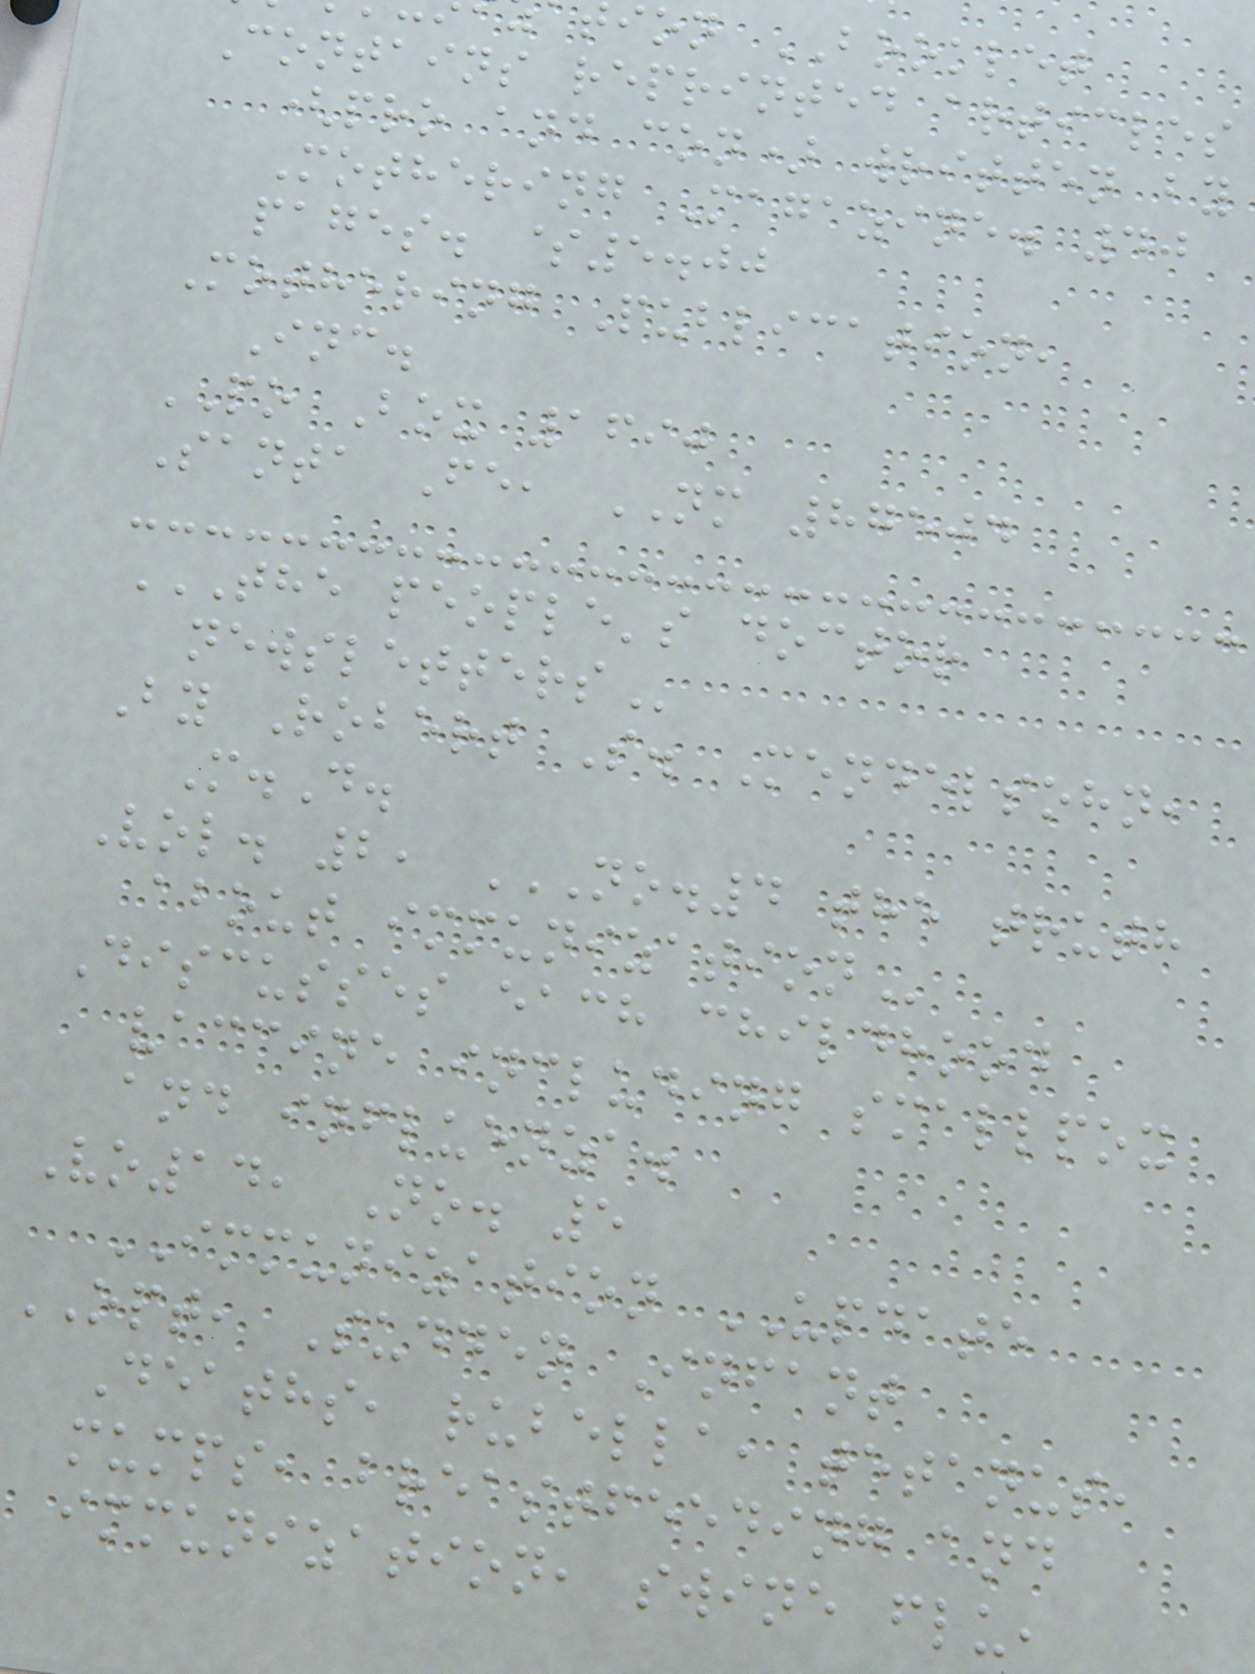ion BOOKLET
Contains reprinted articles
(pro and con) written by
Mothering Magazine. 40
pages. $5.00
Mothering Publication,
Inc.
PO Box 1690
Santa Fe, NM 87504
THE PEOPLE'S DOCTOR
By Robert S. Mendelsohn,
M.D.
Vol. 2, NO.4 THE TRUTH
about
Discusses each childhood
vaccine including smallpox
and influenza.
Vo14, No. 5
IMMUNIZATION UPDATE
OPT, Sudden Infant
Deaths, rubella, tetanus,
mumps, breastfeeding and
immunization, swine flu,
